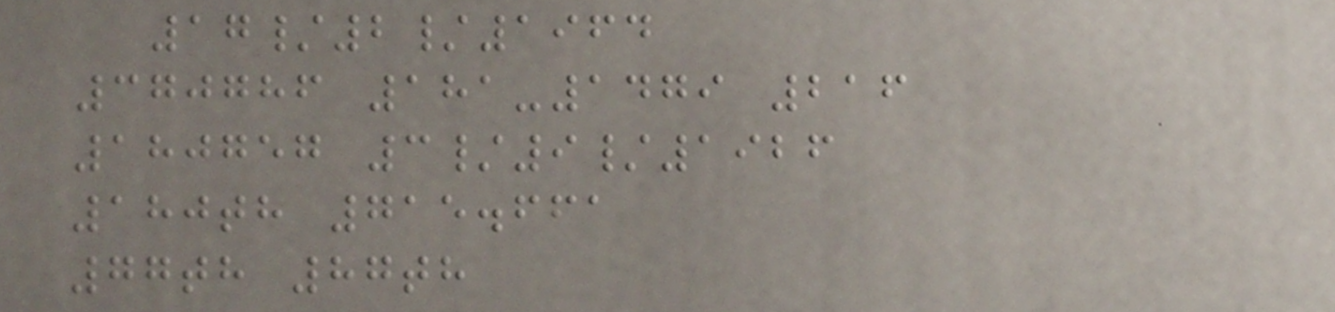17/2/1964
370786 181-1479 216
180757 3/9/1926
180th 715.661
77th 87th
